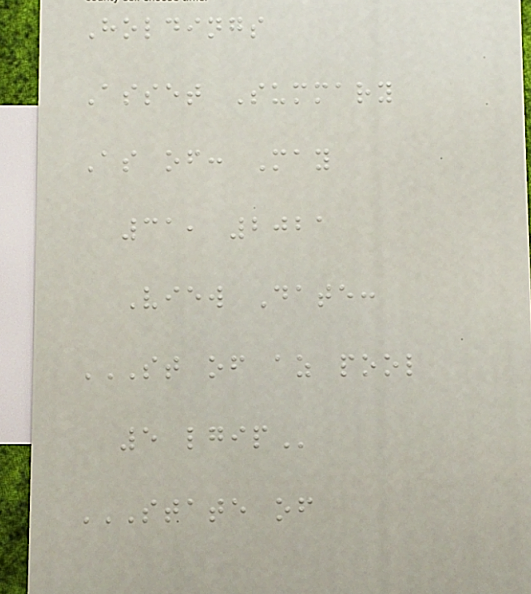Holdings
Asset Summary
As of: May
31, 2021
View Date:
ST OF AZ POOL
5 LGIP
STATE OF
